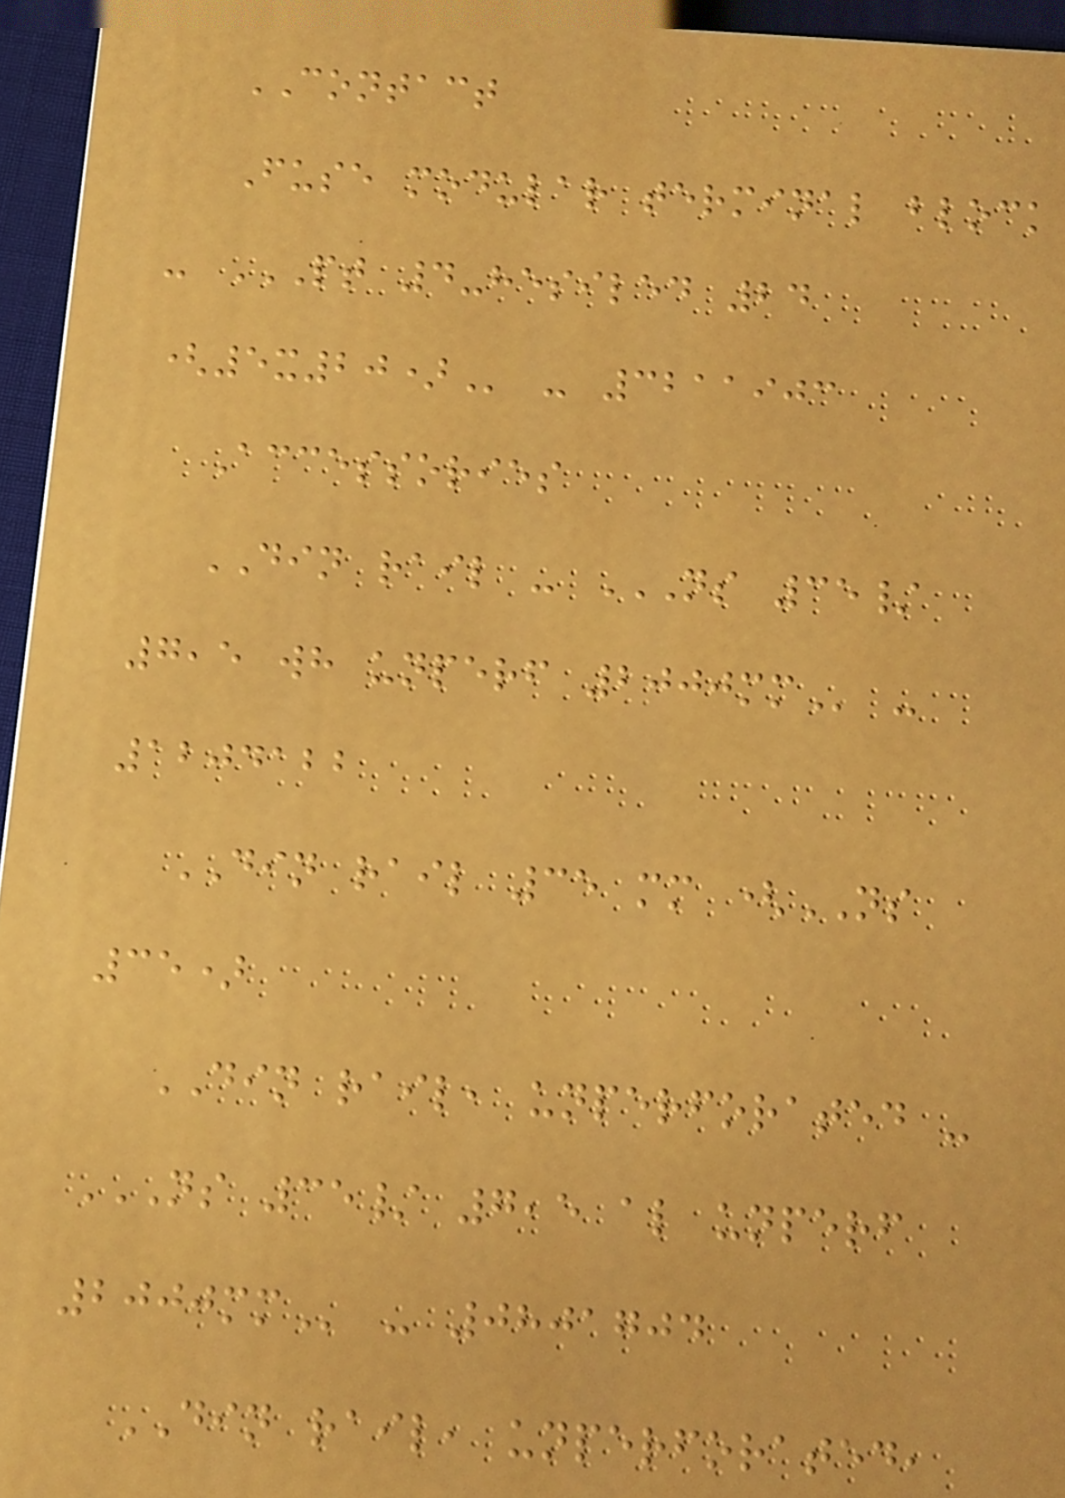CONTACT
Fuse modular terminal block
- PT 4-HESILED 24
(5X20) - 3211903
Accessories
DIN rail - NS 35/
7,5 WH UNPERF 2000MM -
1204122
DIN rail 35 mm (NS
35)
DIN rail, unperforated -
NS 35/ 7,5 AL UNPERF
2000MM - 0801704
DIN rail, unperforated,
